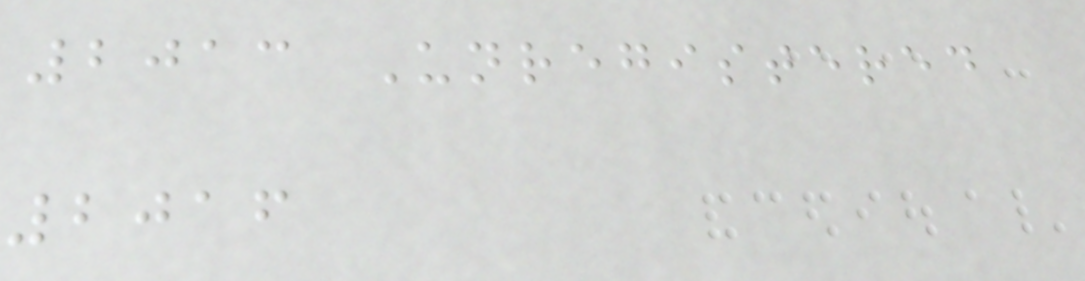2013 Unregistered
2016
